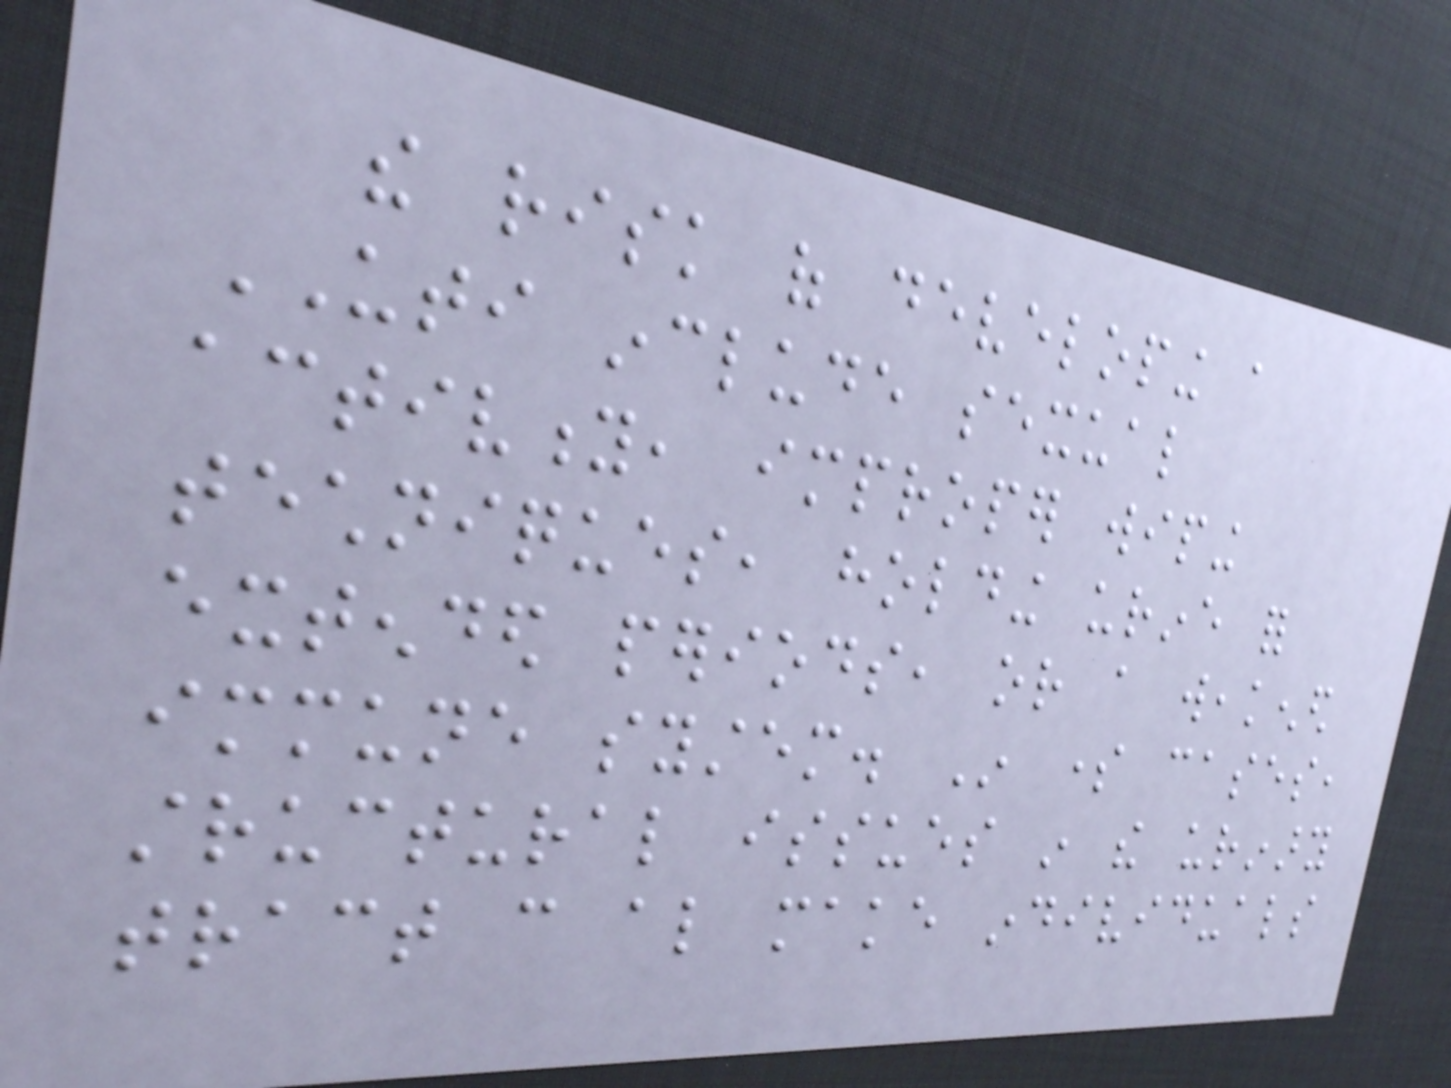the risk of developing a
UTI include sexual
activity, improper wiping
techniques, holding urine for
extended periods, or a weakened
immune system. In some cases,
structural issues in the urinary
tract can also make individuals
